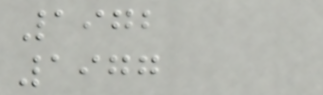1972
1977
